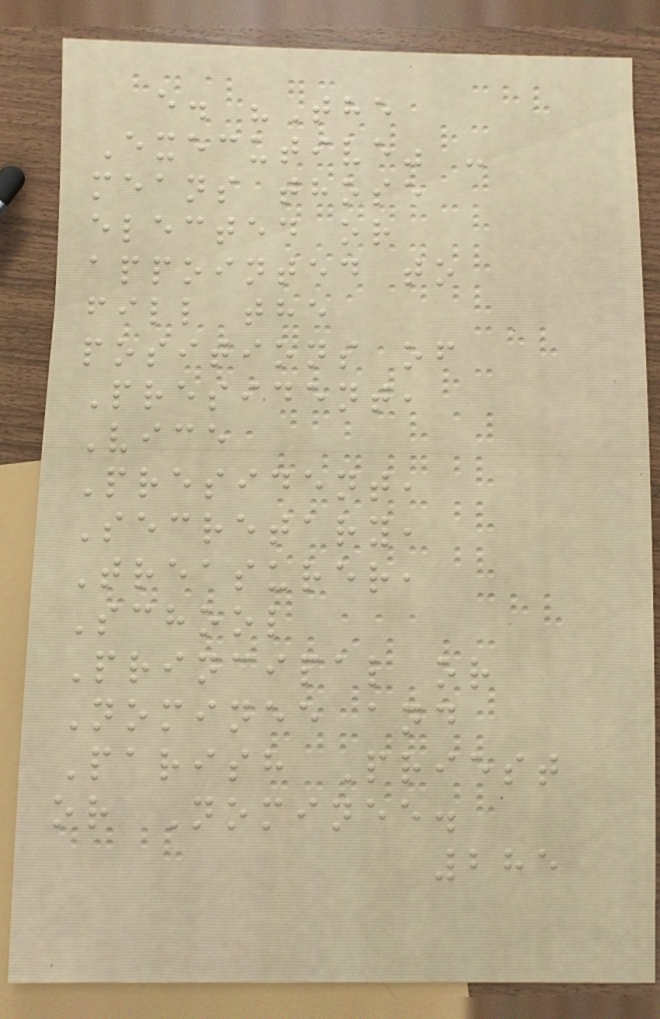e. "The
Executive" -
means those
elected or
appointed to
fill the
positions of
President,
Vice
President,
Secretary,
Treasurer,
School
Principal or
Nominee and
Parish Priest
or Nominee.
285
